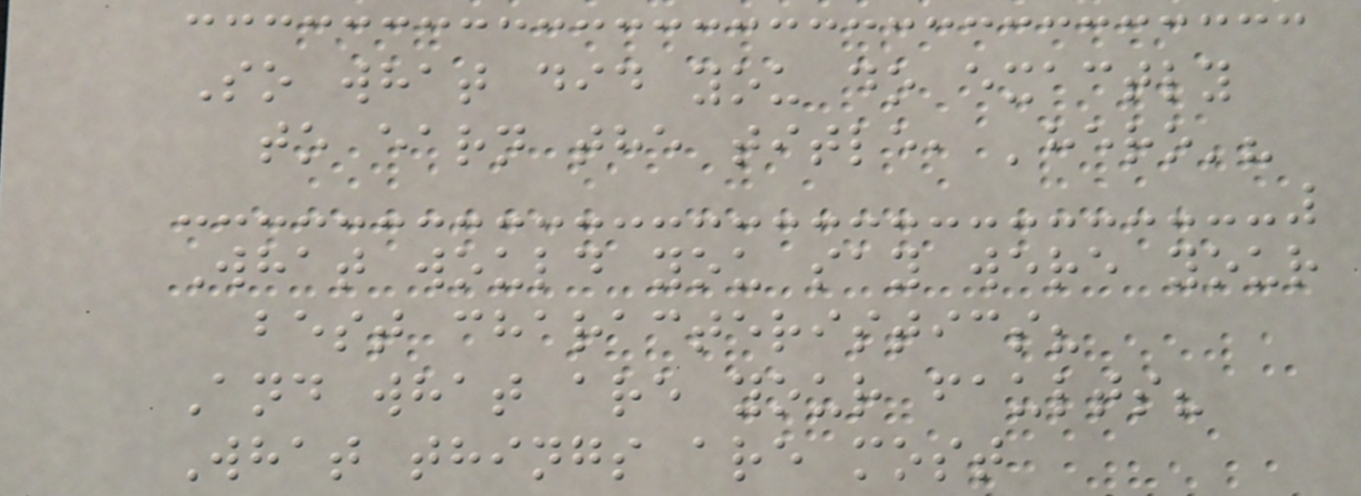So what did you do exactly
to earn the title, 'hero'?
What would you say were your
best characteristics?
And what are your faults?
What things are most
